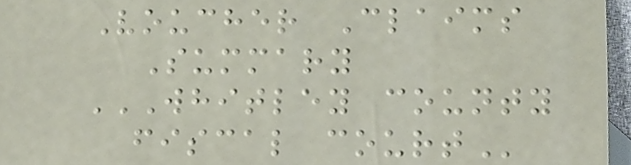Voucher Claims
Summary
WHITLEY COUNTY
FISCAL COURT
